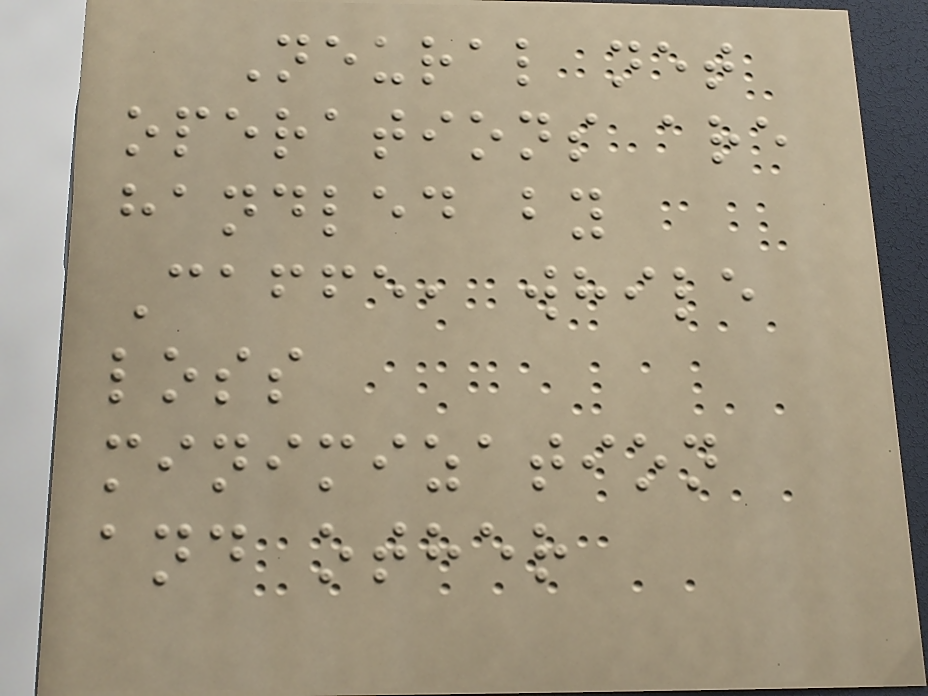Neural net
operations are
handled by
Caffe, while
loss
minimization
and other
